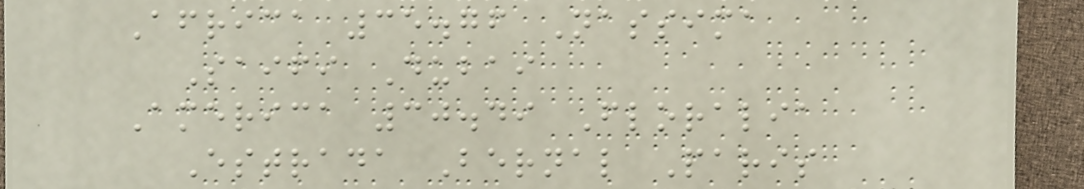Africa 35.76 Nassima
Saifi Dubai
America 30.49 Floralia
Estrada Bernal Paris
